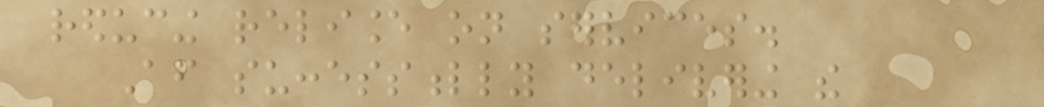reducing reliance on services.
After successfully delivering the
